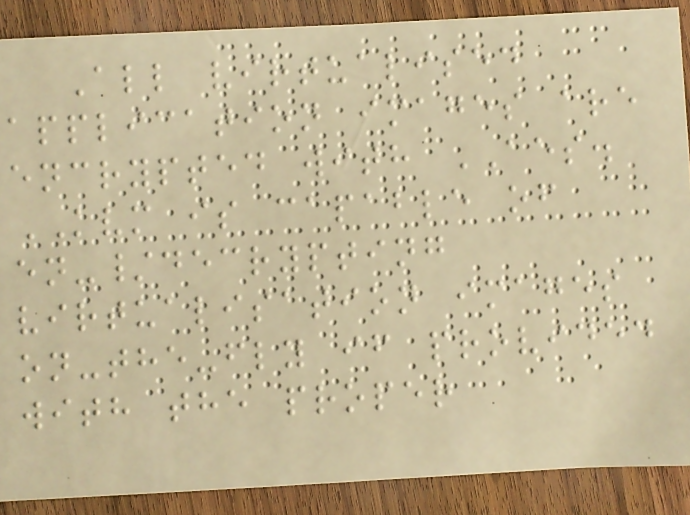All virtualised
application images are
encrypted with AES.
KVM is capable of
en-/decrypting
virtualisation images
on-the-fly if provided
with the proper
